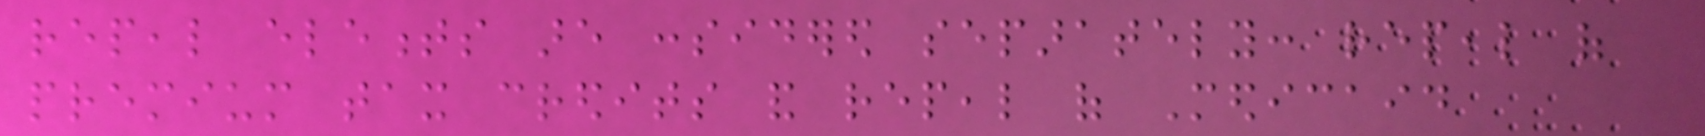repeal elements are considered separately: repeal of
premium tax credits and repeal of Medicaid
